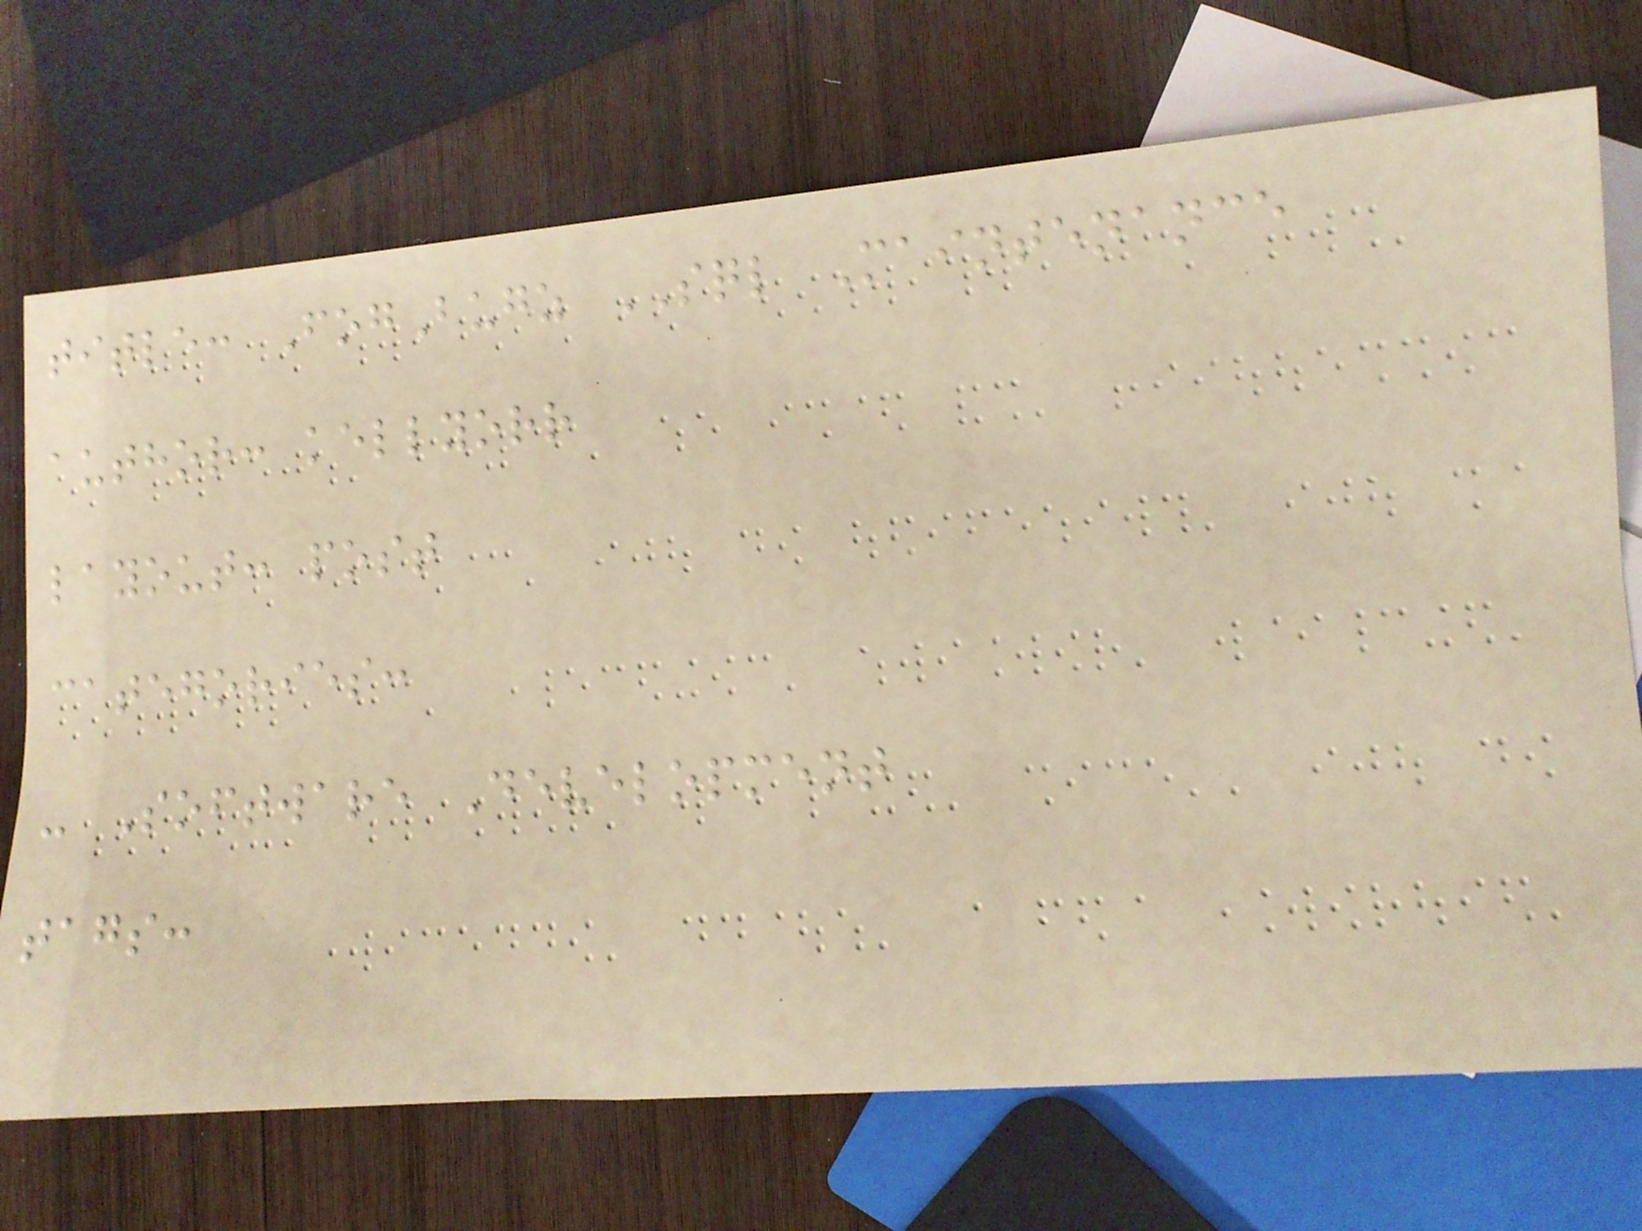title: FogBugz SQL Maintenance
author: kellyorr
layout: post
categories:
- Software Development
tags:
